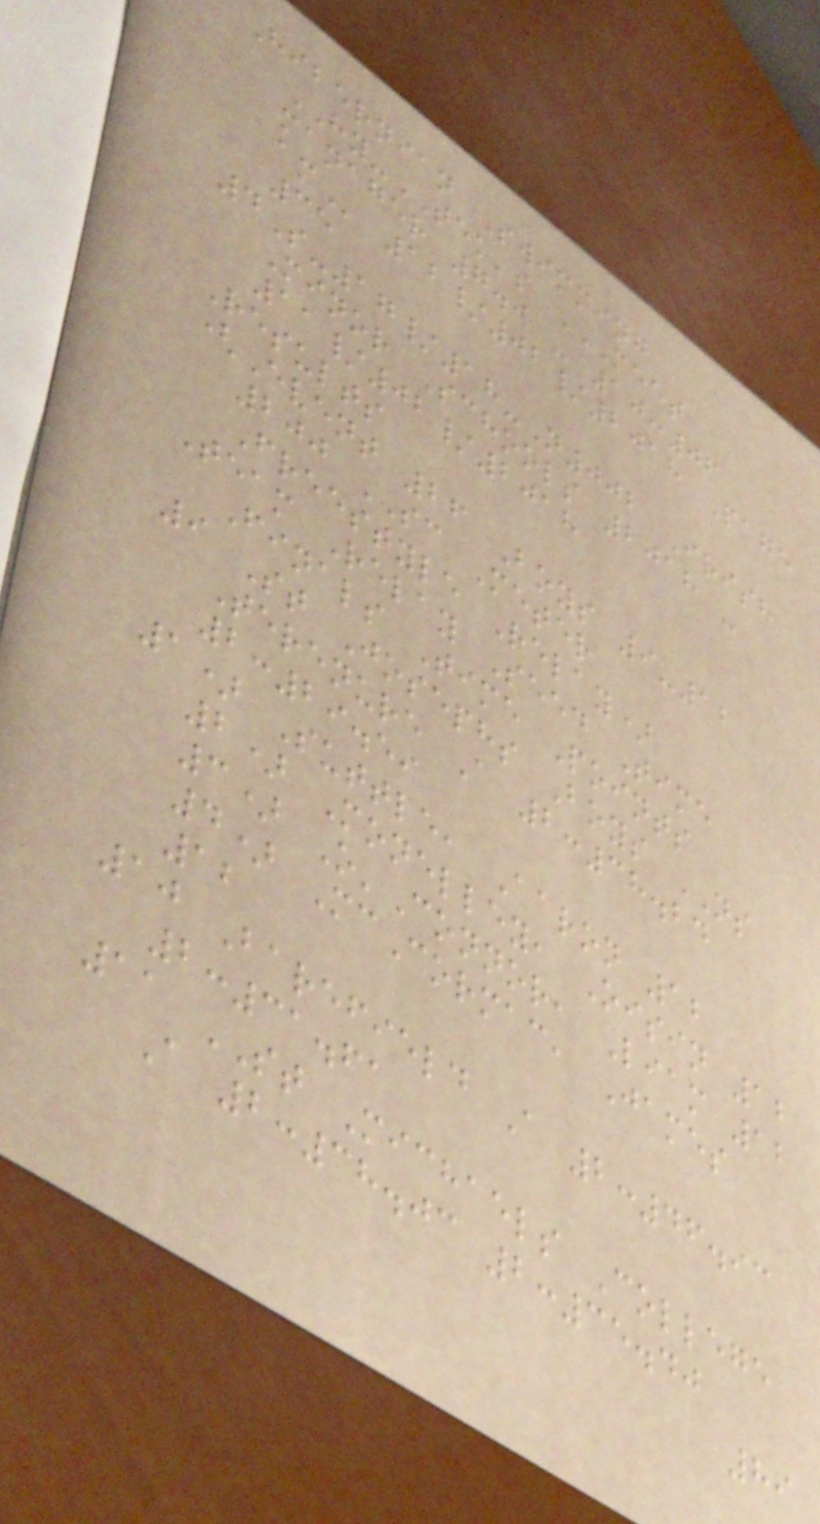Hibernian Swimming
HY-TEK's MEET
MANAGER 7.0 - 10:06
AM 12/02/2018 Page
35
4S-17/18-N002 Irish
Minor Schools 2018 -
11/02/2018
Results
(Event 26 Boys 9-12
200 SC Meter
Freestyle Relay)
Team Relay Seed Time
Finals Time Points
9 St Josephs Boys NS
Terenure A 2:38.24
2:29.59
1) Suttle, Aaron 12
2) Monelley, Oisin 12
3) O'Connor, Liam 12
4) McCormac, James
12
10 Barefield A 2:46.93
2:31.61
11 ST Michaels College
A 2:38.03 2:35.40
89
